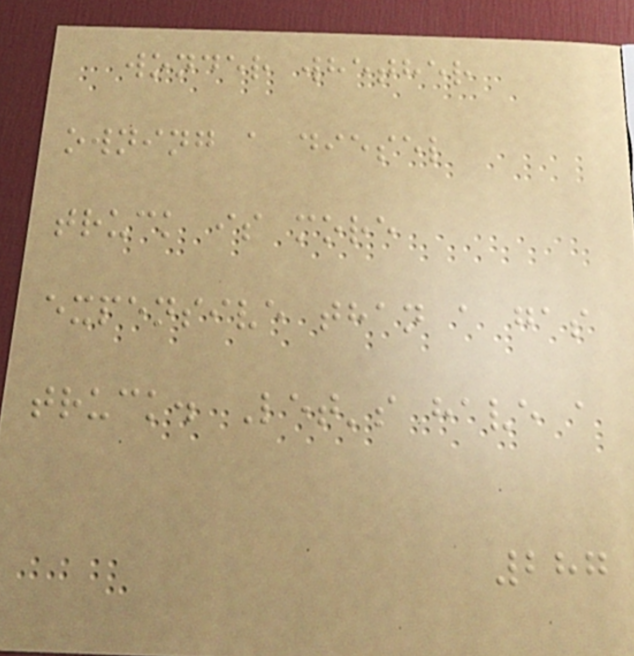wonder whether
owning a diesel
truck is more
expensive than a gas
truck. Let's have a
287
